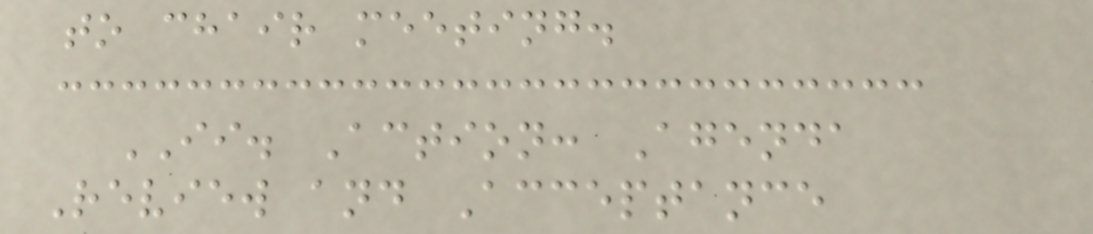to chair meeting.
II. Action: Agenda
Review and Acceptance
